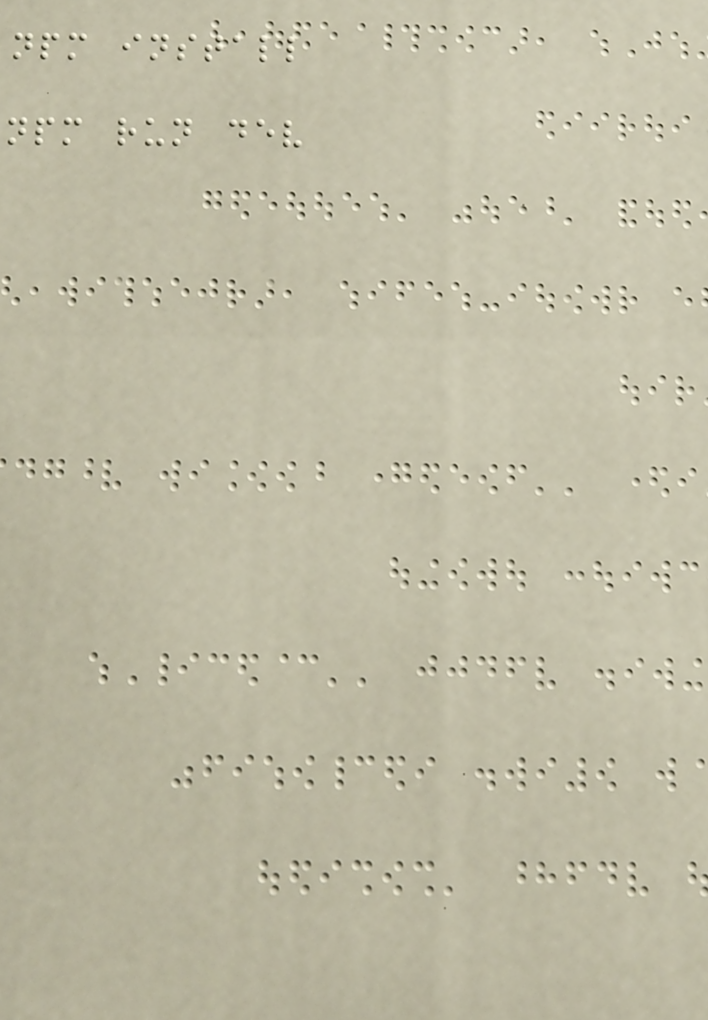npm install
npm run dev
